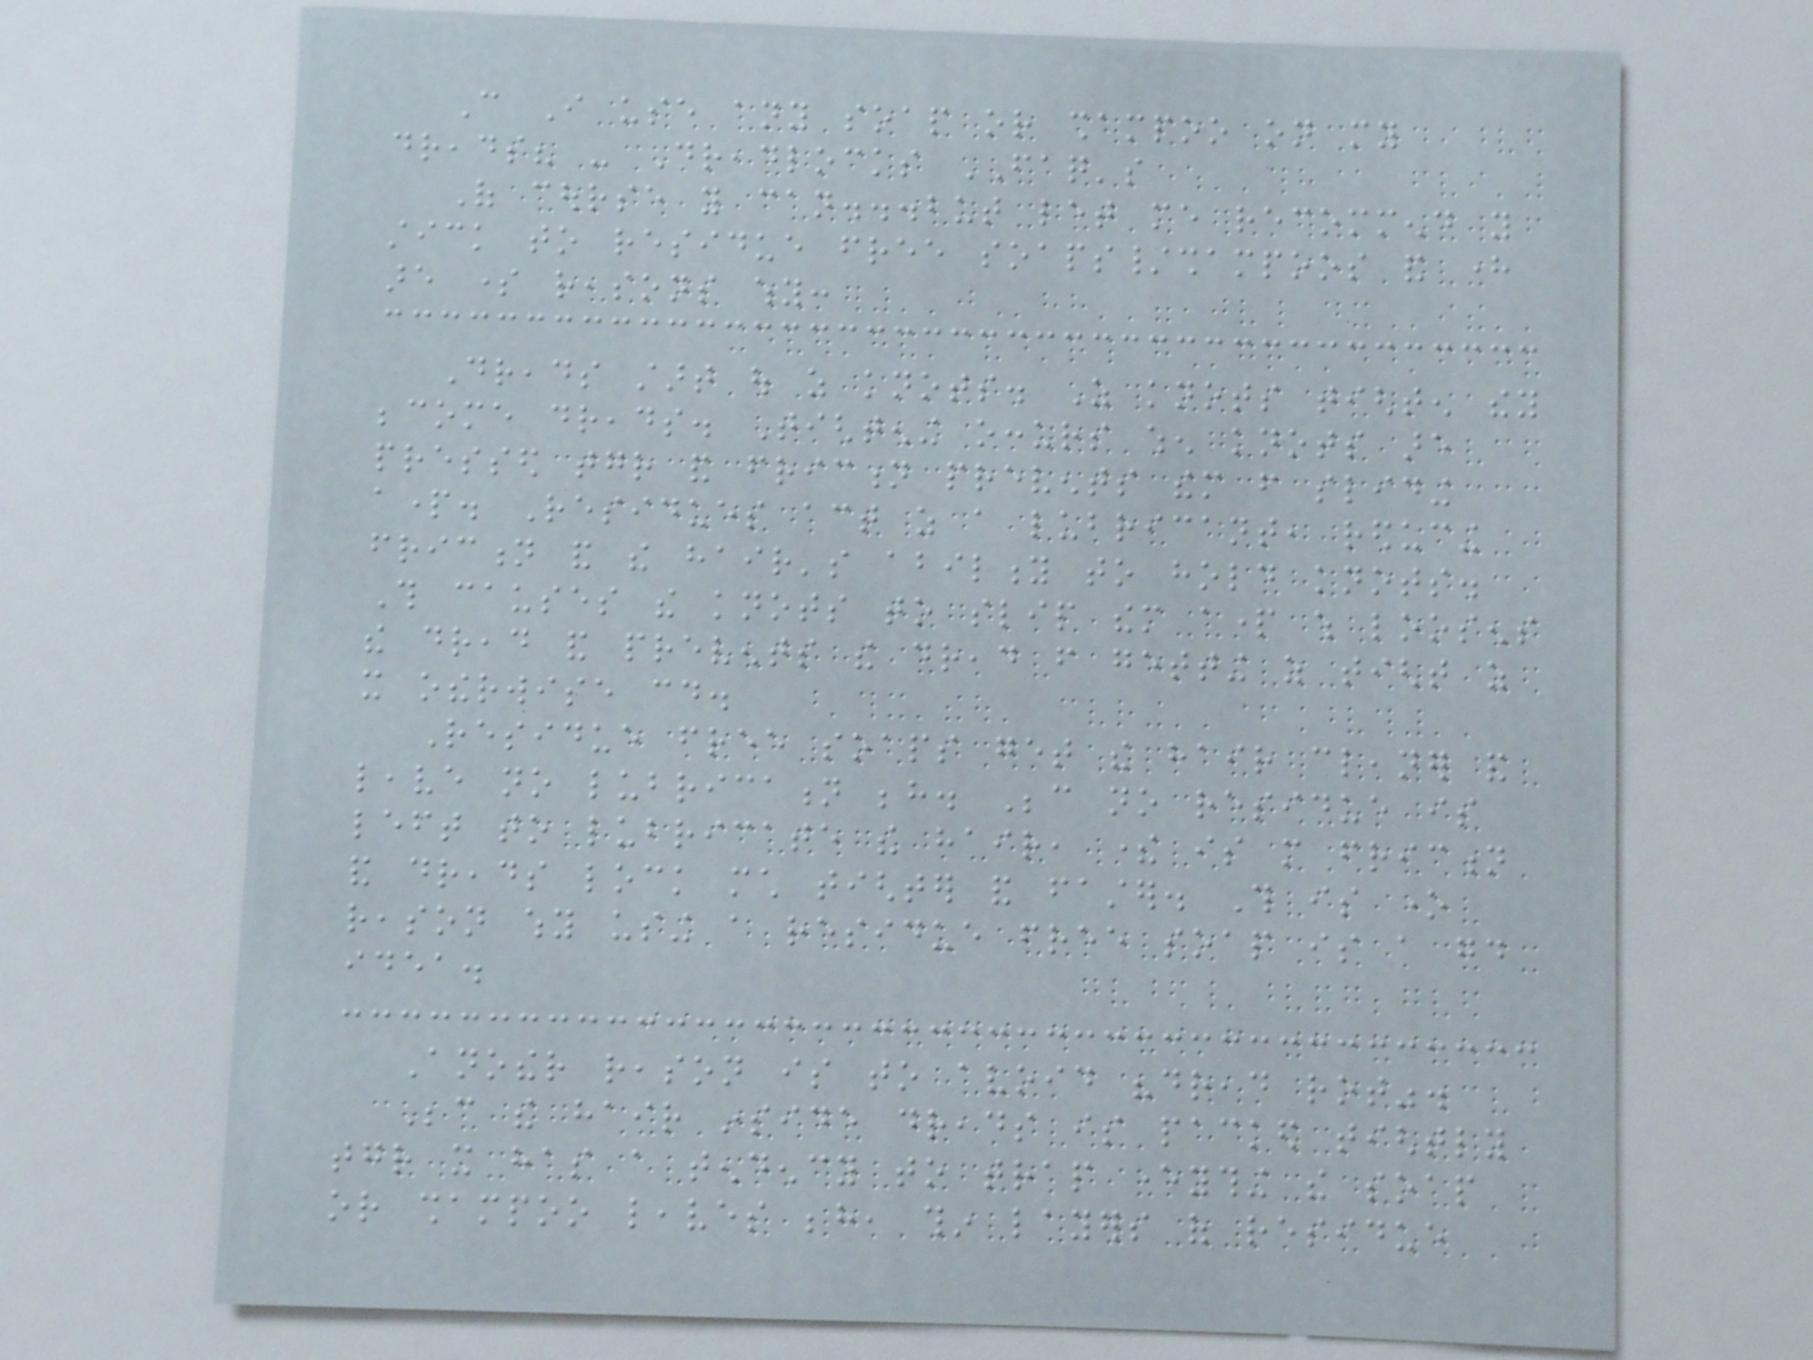Can I use any soap or shampoo on my
dreads? - Dreadlocks FAQ's
Of course you can...but let me recommend you
stick to residue free soaps/shampoos and here
are some reasons why:
Dreads start out as knots. As knots tighten they
become dreads. Tightening occurs when knots are
pressed together and friction prevents them from sliding
apart. Residues act as a lubricant, reducing
friction and the hair's ability to hold knots.
This causes the knots to slip them apart which loosens
the dread and prevents the dread from getting as tight as
it otherwise could.
Residue free soaps get the hair cleaner and
leave no lubrication behind. Because no residue is
left to lubricate the hair, there is more friction
and dreads lock much tighter and faster. This is one
reason why using a residue free soap is a good
idea.
Another reason is to avoid "dread rot".
Because the hair inside dreads is packed tightly
together it has a tendency to trap everything the soap
or shampoo leaves behind, thin layers of residue
